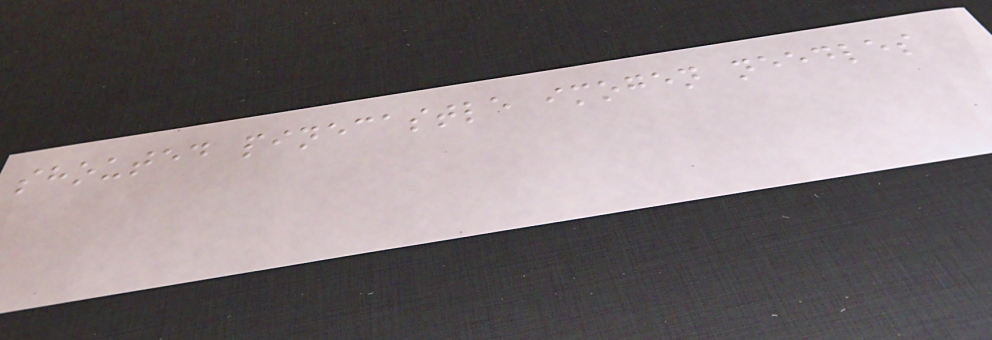shouted pinecastle imogen needles
